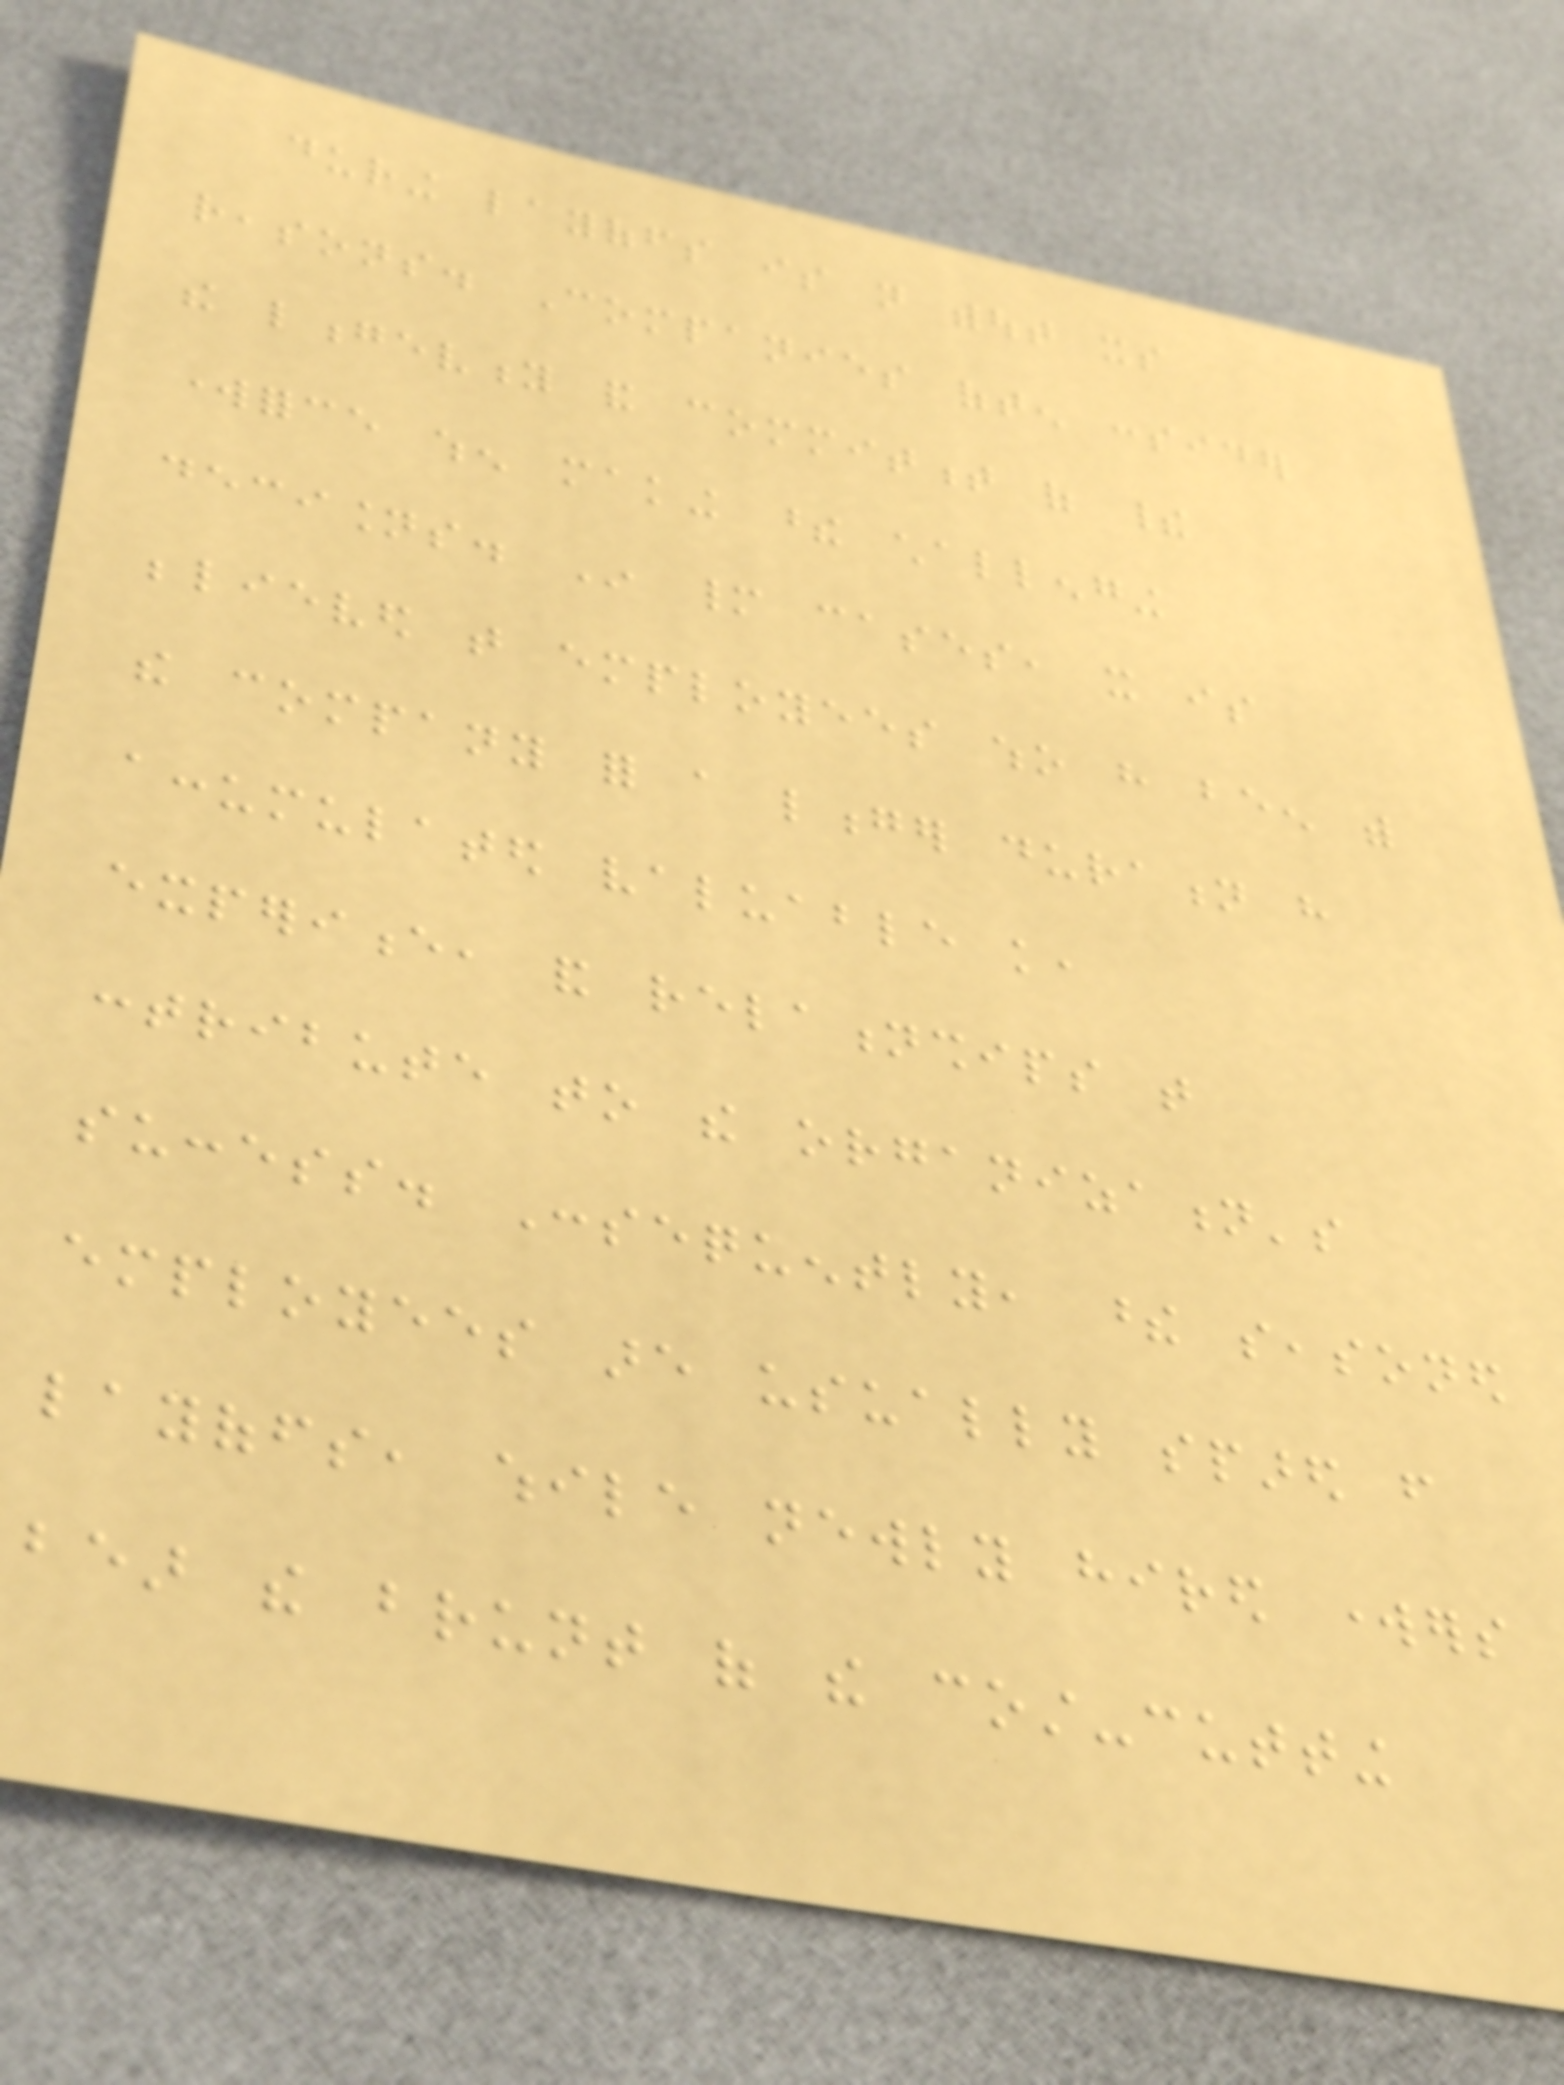during layoffs is not without its
reasons. Companies often consider
the longevity and commitment of their
workforce when making these challenging
decisions. In many cases, it is
believed that employees who have been with
the company for a longer duration have
accumulated valuable knowledge,
experience, and relationships that
contribute to the organization's
success. Consequently, these seasoned
employees are usually spared from
layoffs, while newly hired workers
bear the brunt of the cost-cutting
